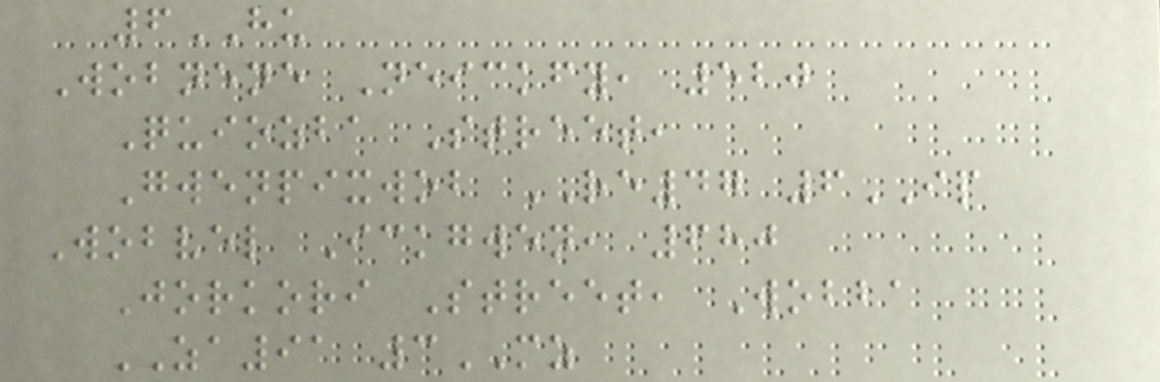6HU
Wobnene Neickfy, 520
Quiozba Street,
Gwenpixwob RE47 6IP
Wobvel Ickgwen, 680
Jorkori Street, Wobba
ZA91 3MZ
